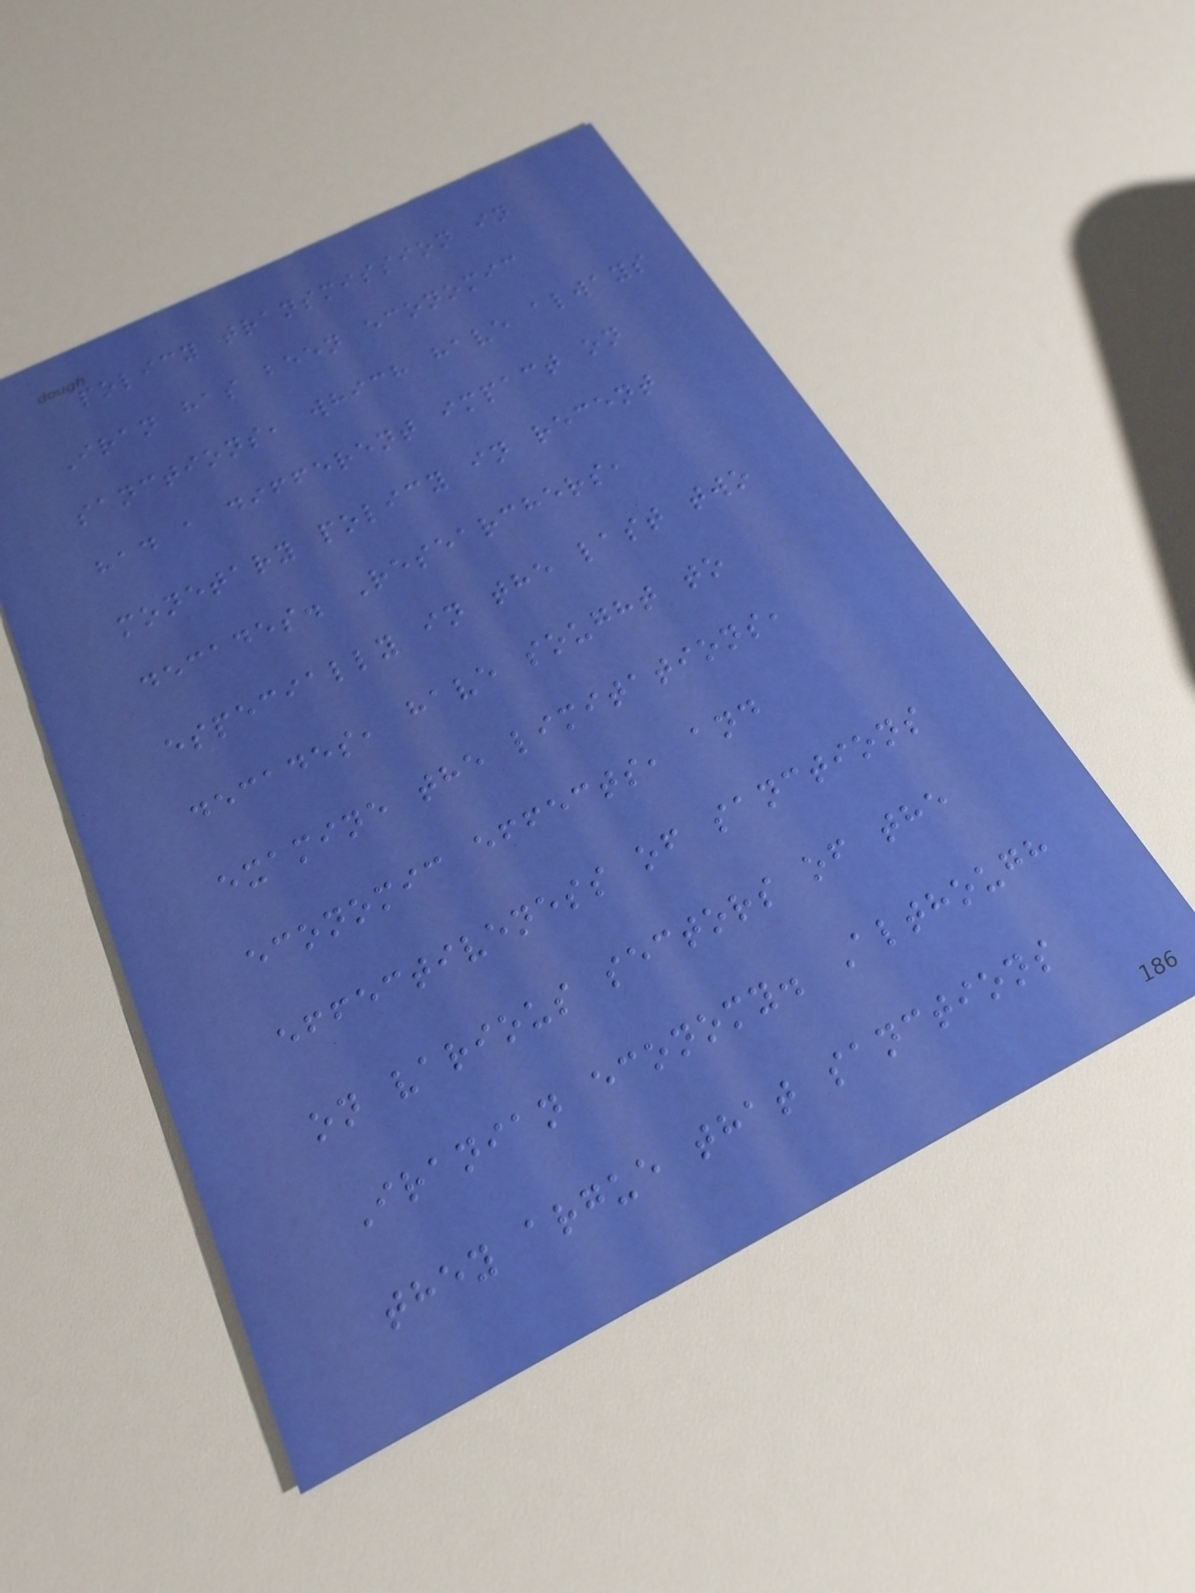policy transmission in
Iran has been economic
sanctions, which have always
had a different impact on
monetary policy in recent
decades. Researchers,
especially in the last two
decades, have sought to
examine the limitations,
economic effects, and
effectiveness of sanctions
on various sectors of the
Iranian economy. Although
they argue that sanctions
